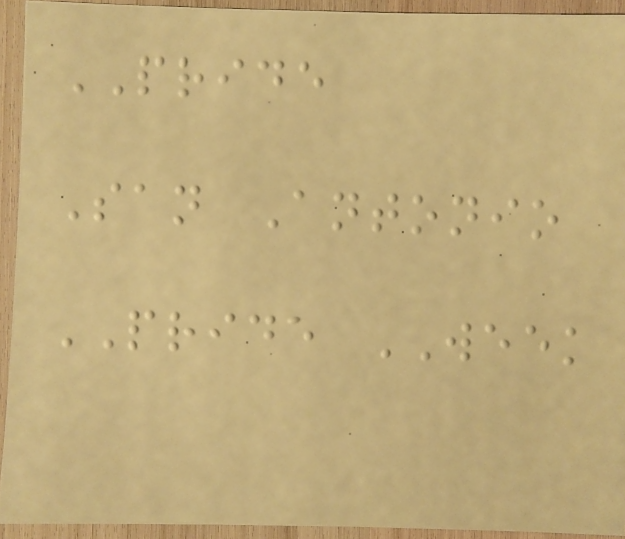PRIDE
San Antonio
PRIDE WEEK
